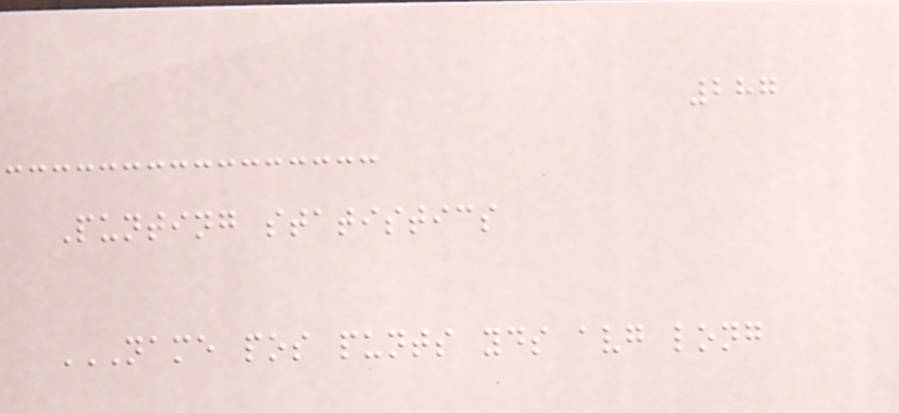287
Punting statistics
NAME POS PUNTS YDS AVG LONG
